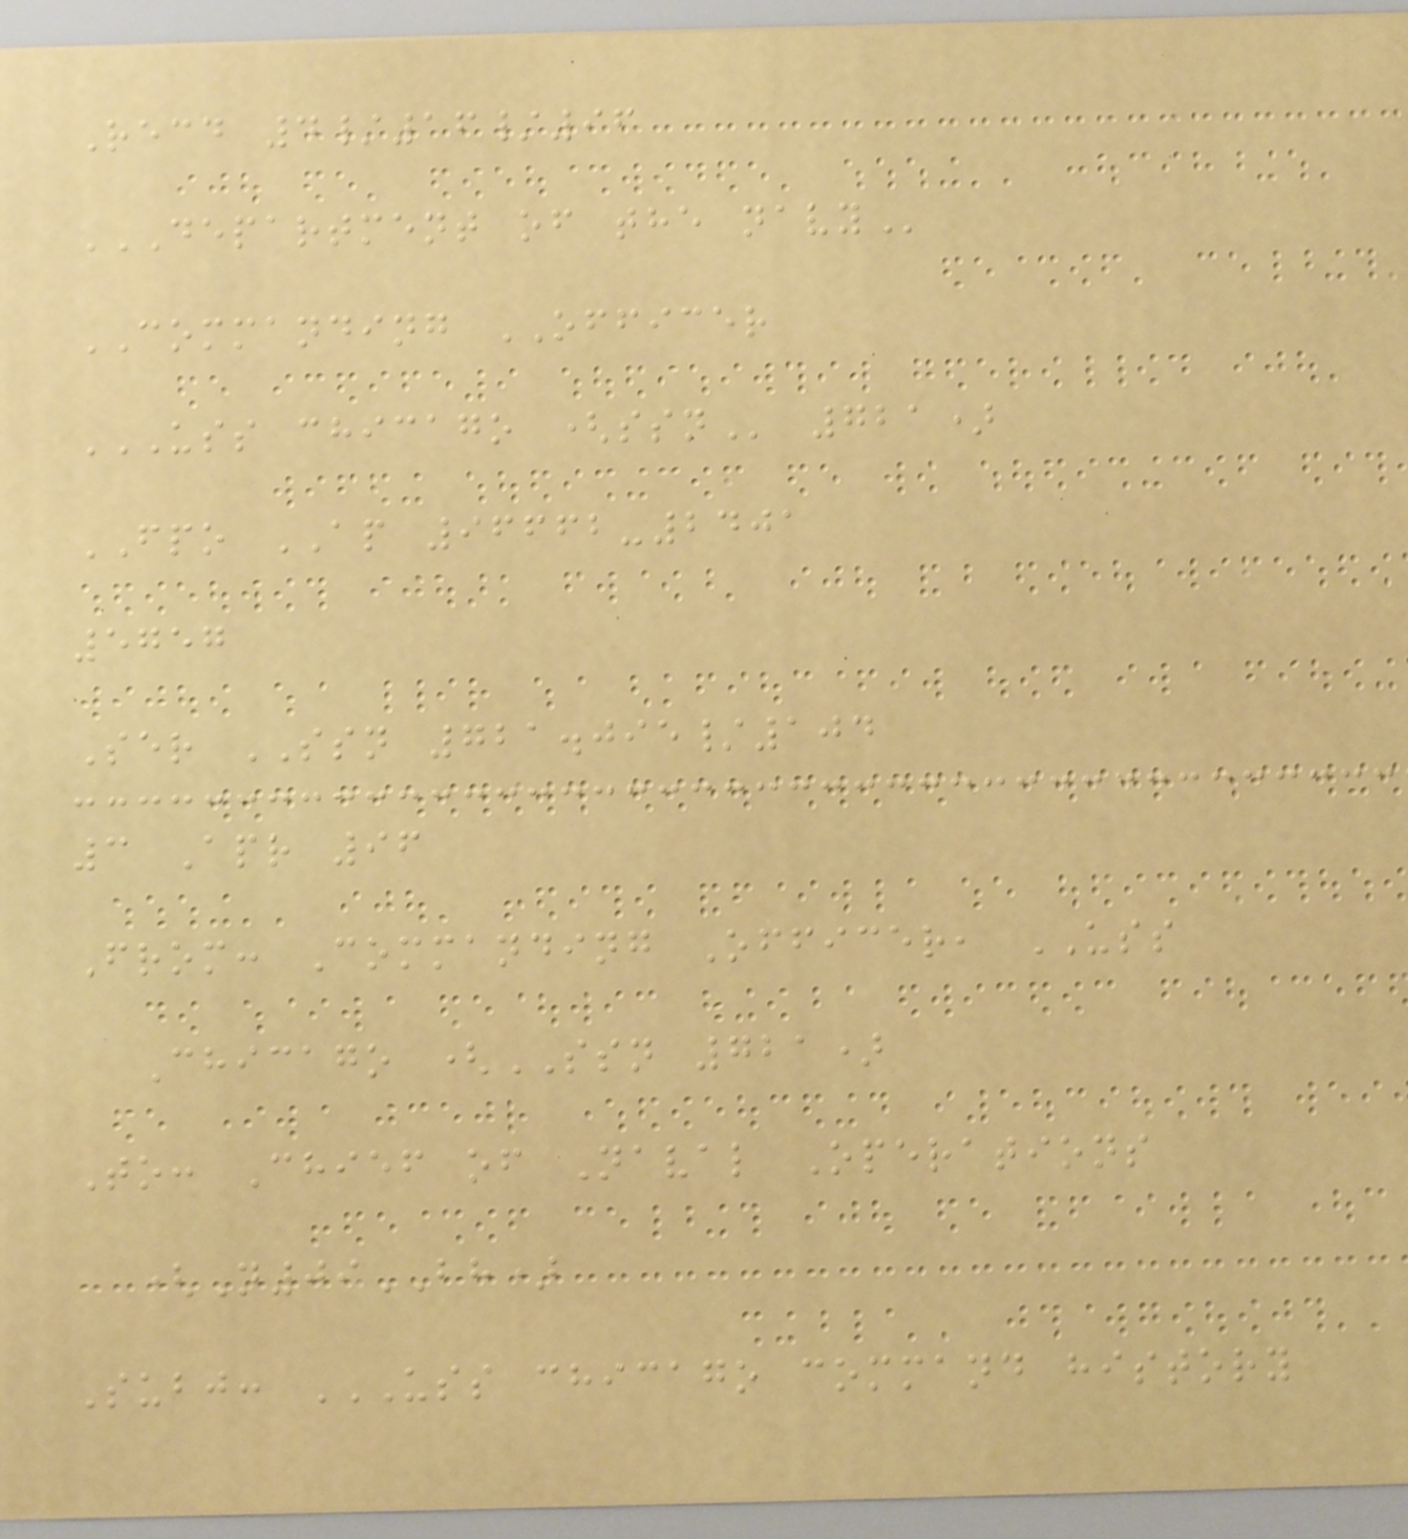Recd 4/16/96
DEPARTMENT OF THE NAVY
COMMANDING OFFICER
USS CHICAGO (SSN 721)
FPO AP 96662-2401
5757
Ser SSN 721.095/104
3 Apr 96
From: Commanding Officer, USS
Chicago (SSN 721)
To: Chief of Naval Operations
(N09BH)
Subj: USS CHICAGO COMMAND HISTORY
